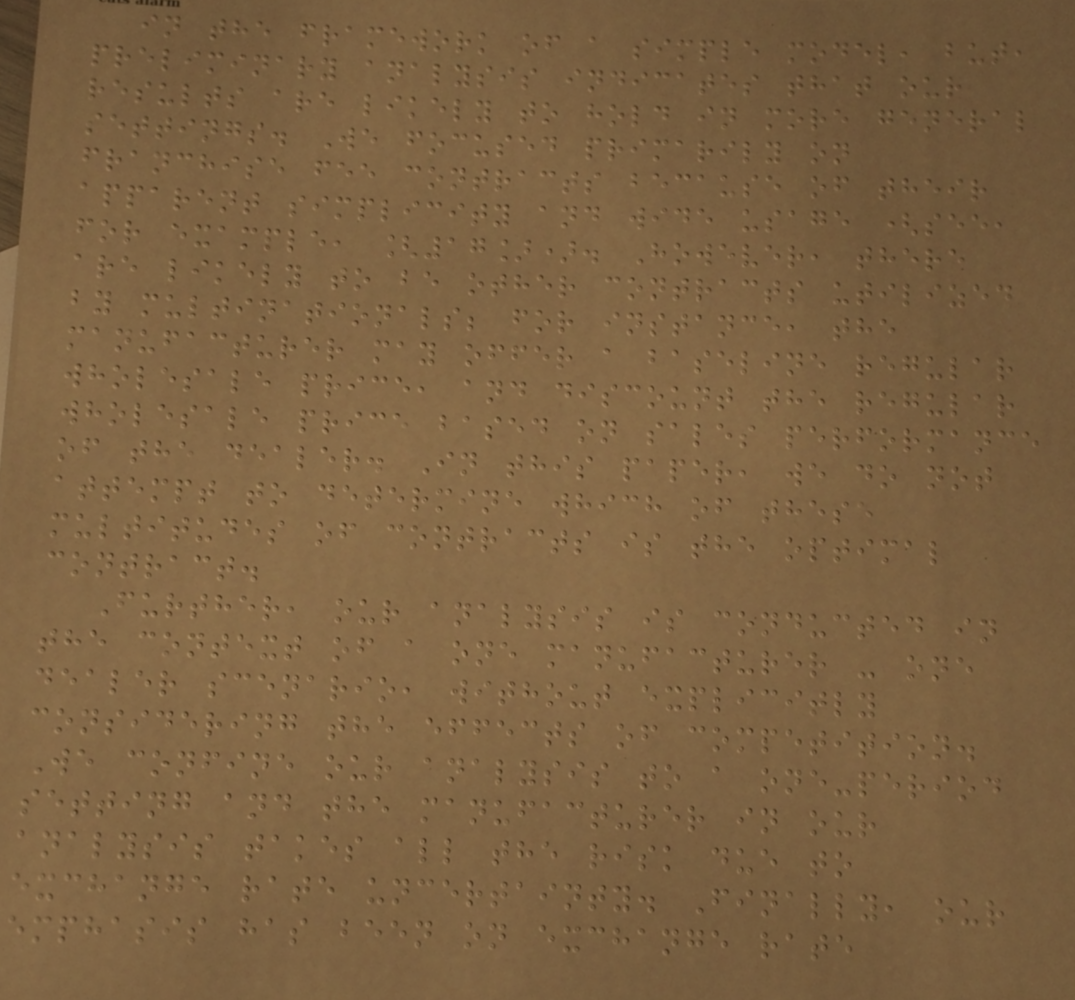in the framework of a simple model, but,
preliminary analysis indicates that our
results are likely to hold in more general
settings. We focused primarily on
franchise fee contracts because of their
apparent simplicity and wide usage (see,
for example, [17]). However, there
are likely to be other contracts utilized
by multinationals; for instance, the
manufacturer may offer a baseline regular
wholesale price, and discount the regular
wholesale price based on sales performance
of the dealer. In this paper, we do not
attempt to determine which of these
multitudes of contracts is the optimal
contract.
Further, our analysis is conducted in
the context of a one manufacturer - one
dealer scenario, without explicitly
considering the effects of competition.
We confine our analysis to a one-period
setting and the manufacturer in our
analysis takes all the risk due to
exchange rate uncertainty. Finally, our
emphasis has been on exchange rate
